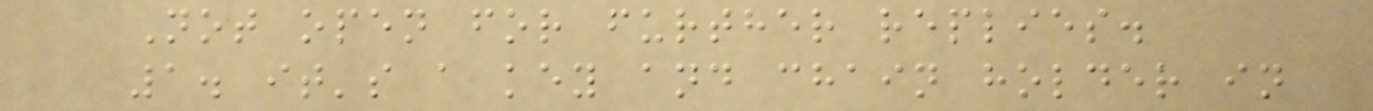Not open for further replies.
1. it's a key and chain holder in
